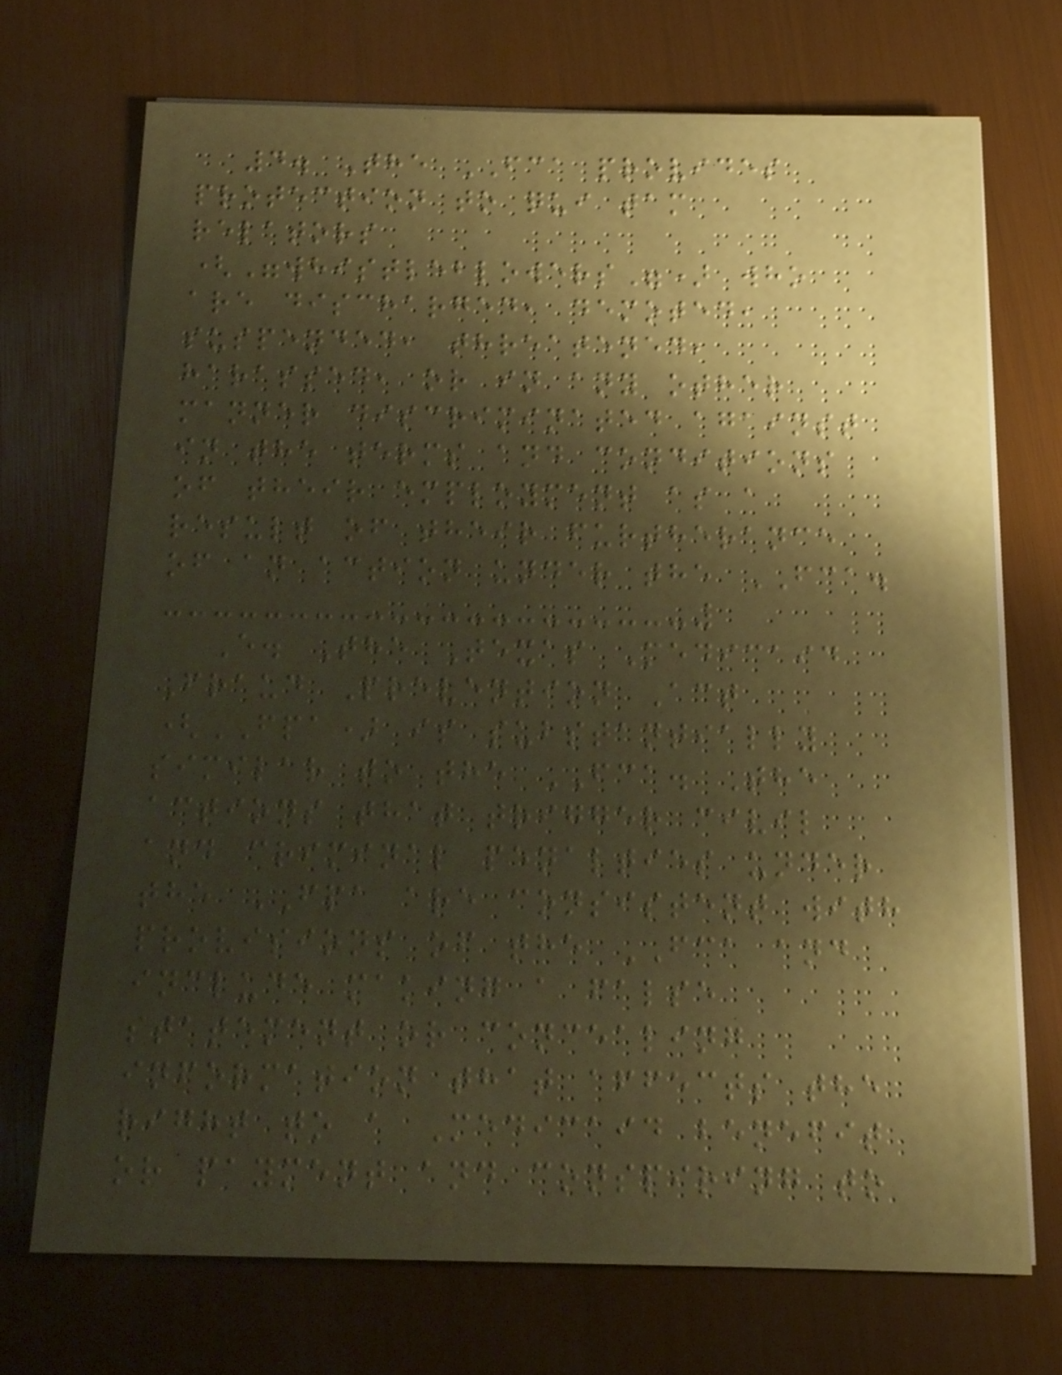4. The FCA provides
protection to qui tam
relators
("whistleblowers") who
are discharged, demoted,
suspended, threatened,
harassed, or in any other
manner discriminated against
in the terms and conditions
of their employment as a
result of their furtherance
of an action under the FCA.
E. The Texas Medicaid
Fraud Prevention Act
(FPA) is substantially
similar to the FCA. The
actions that trigger civil
and criminal penalties under
the FPA are consistent with
provisions of the FCA and
include making a false
statement or concealing
information that affects the
right to a Medicaid benefit
or payment and conspiring to
